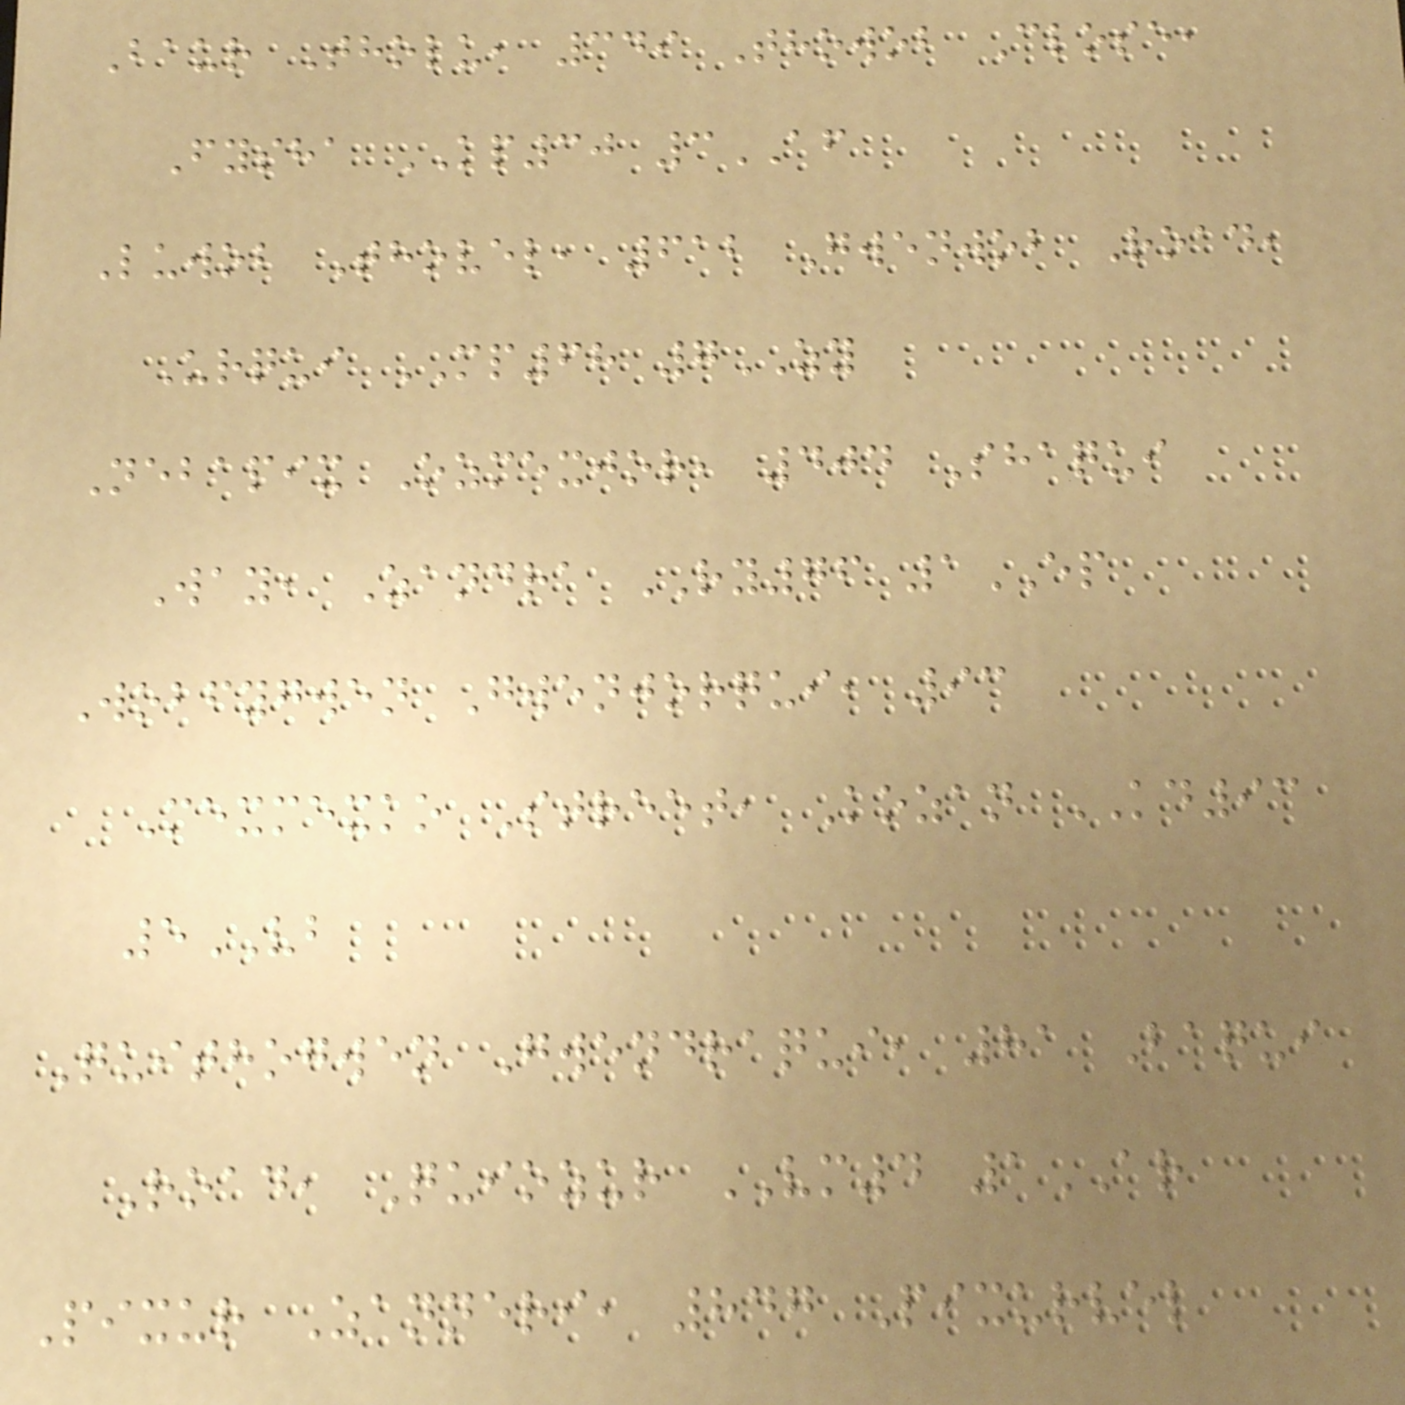Baur Tholu, 349 Thowob Close,
Fysha KP30 3AF
Luwob Thovel, 612 Gwenwob Road,
Urqui MP68 7ZY
Nebapix Ozmexjor, 404 Shaqui
Way, Zandra RY76 1EP
Wobfygwen Gwenjorqui, 93
Mexmexko Street, Kozan KD93
5VB
Quithogwen Gwendraqui, 81 Baqui
Road, Quiozur VM4 1AR
Pixur Zanneri, 847 Pixurvel
